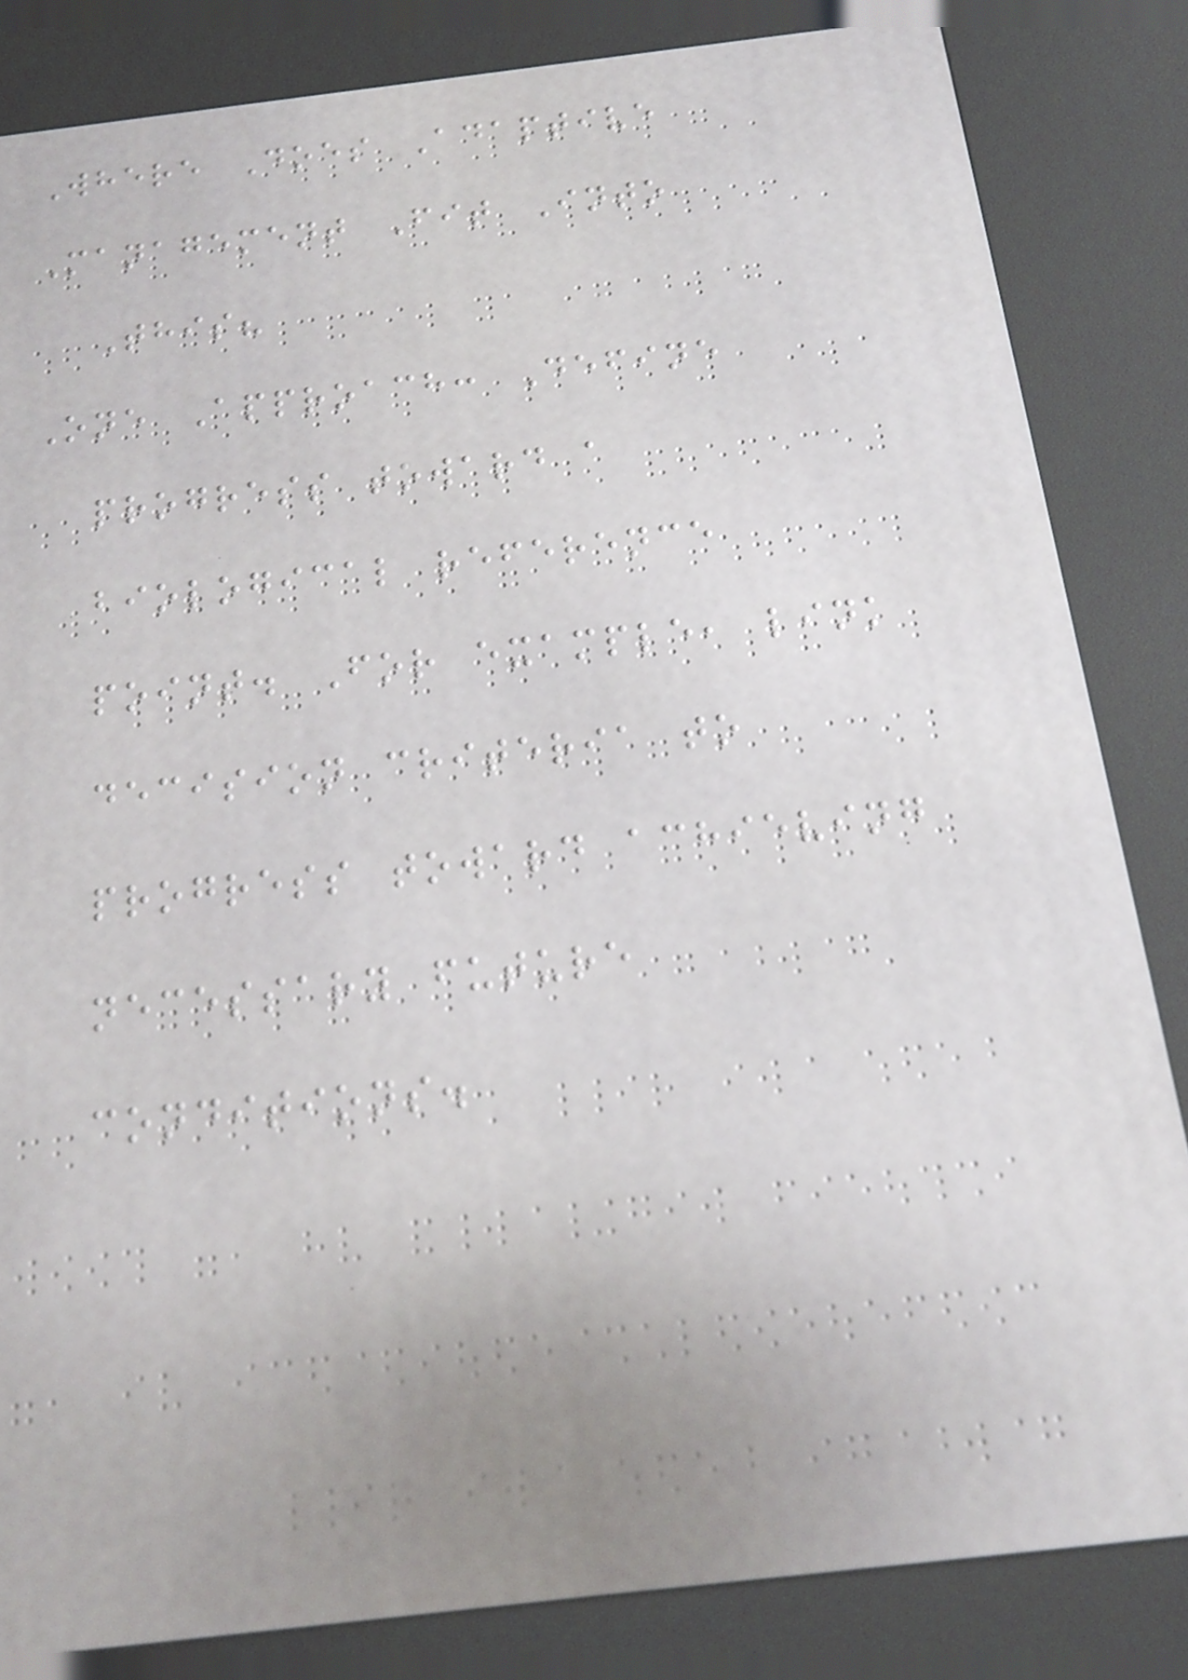Where Does Adaptive
Management Fit Into
This?
One Approach: Define
progress toward a
biological reference
point. For example, link
decision criteria to
progress toward achieving
necessary future
conditions.
